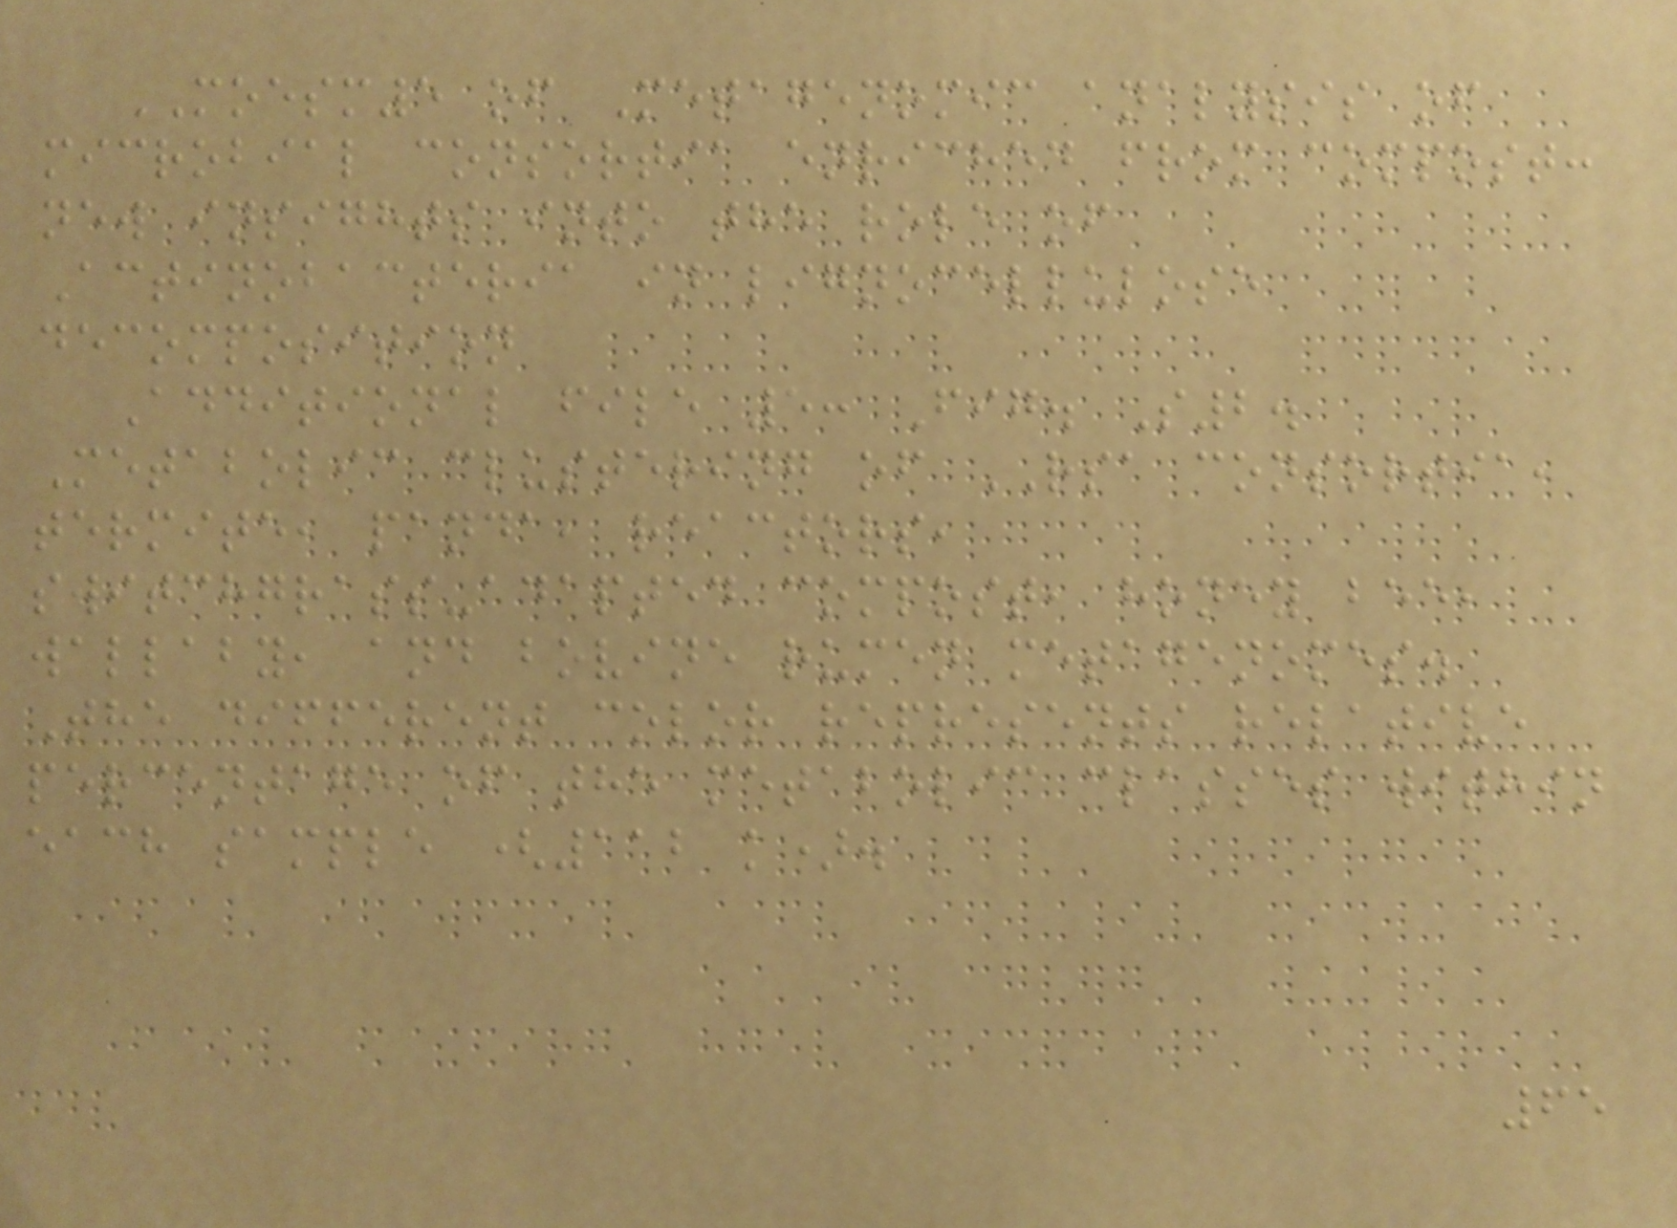MOESM5 of Metagenomic analysis of
microbial consortia enriched from compost:
new insights into the role of
Actinobacteria in lignocellulose
decomposition
Additional file 5: Fig. S2.
Metabolic clustering of RSA consortia,
termite, panda, reactors,
switchgrass-adapted compost, honey bee,
wallaby, and bovine rumen metagenomes.
The different color represents relative
percentage of the metabolic classes within
each sample (112 k).
65
